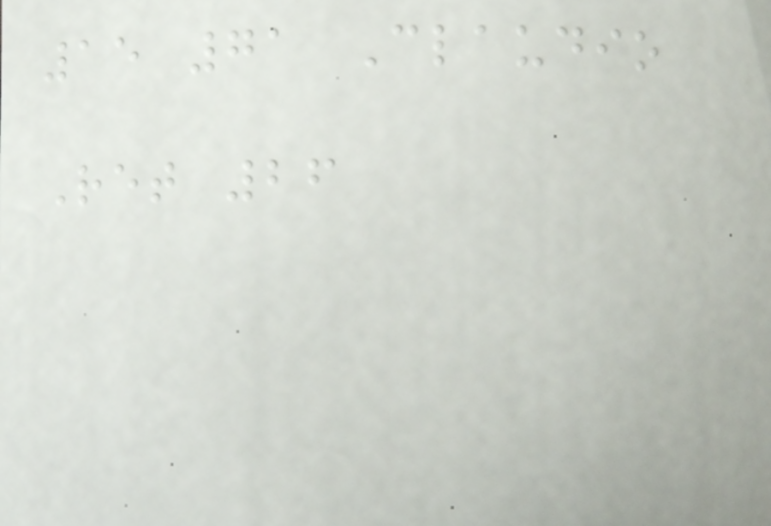15 71 Claudio
Ret 26
